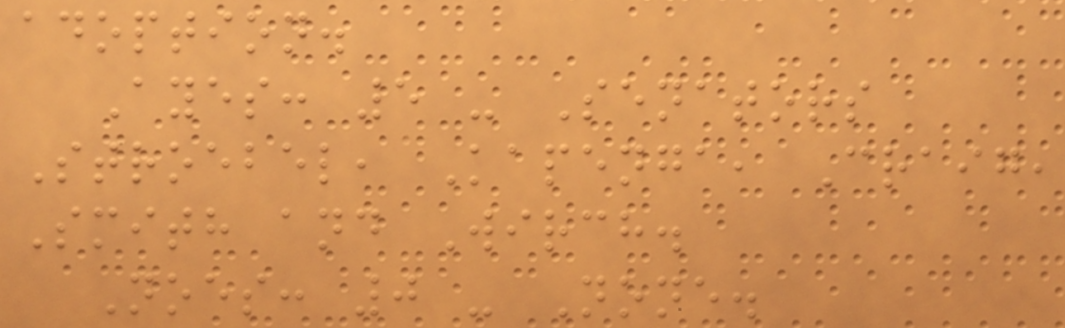adoption.
Ayes: 5 - Senators
Stroebel, Kapenga, Craig,
Smith and Wirch.
Noes: 0 - None.
